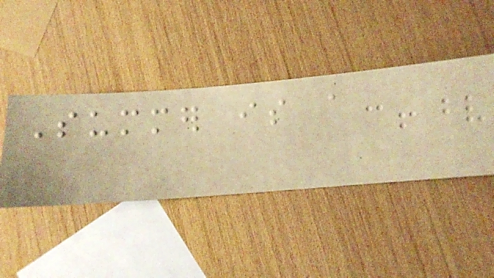Summer is a
